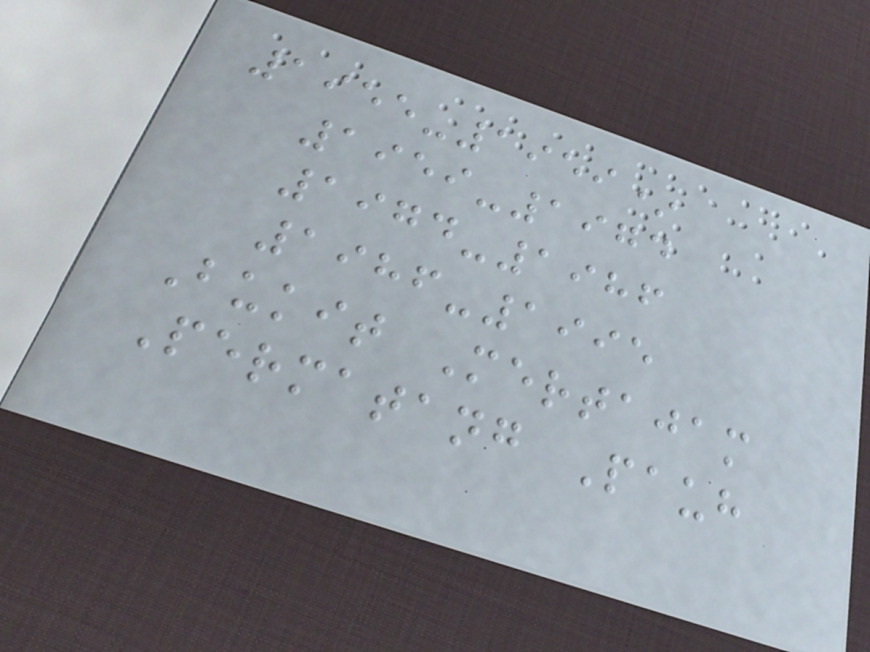1955-1959*
1959-1974
1974-1986
1986-1995
Bukit Mertajam
Permatang Pauh
